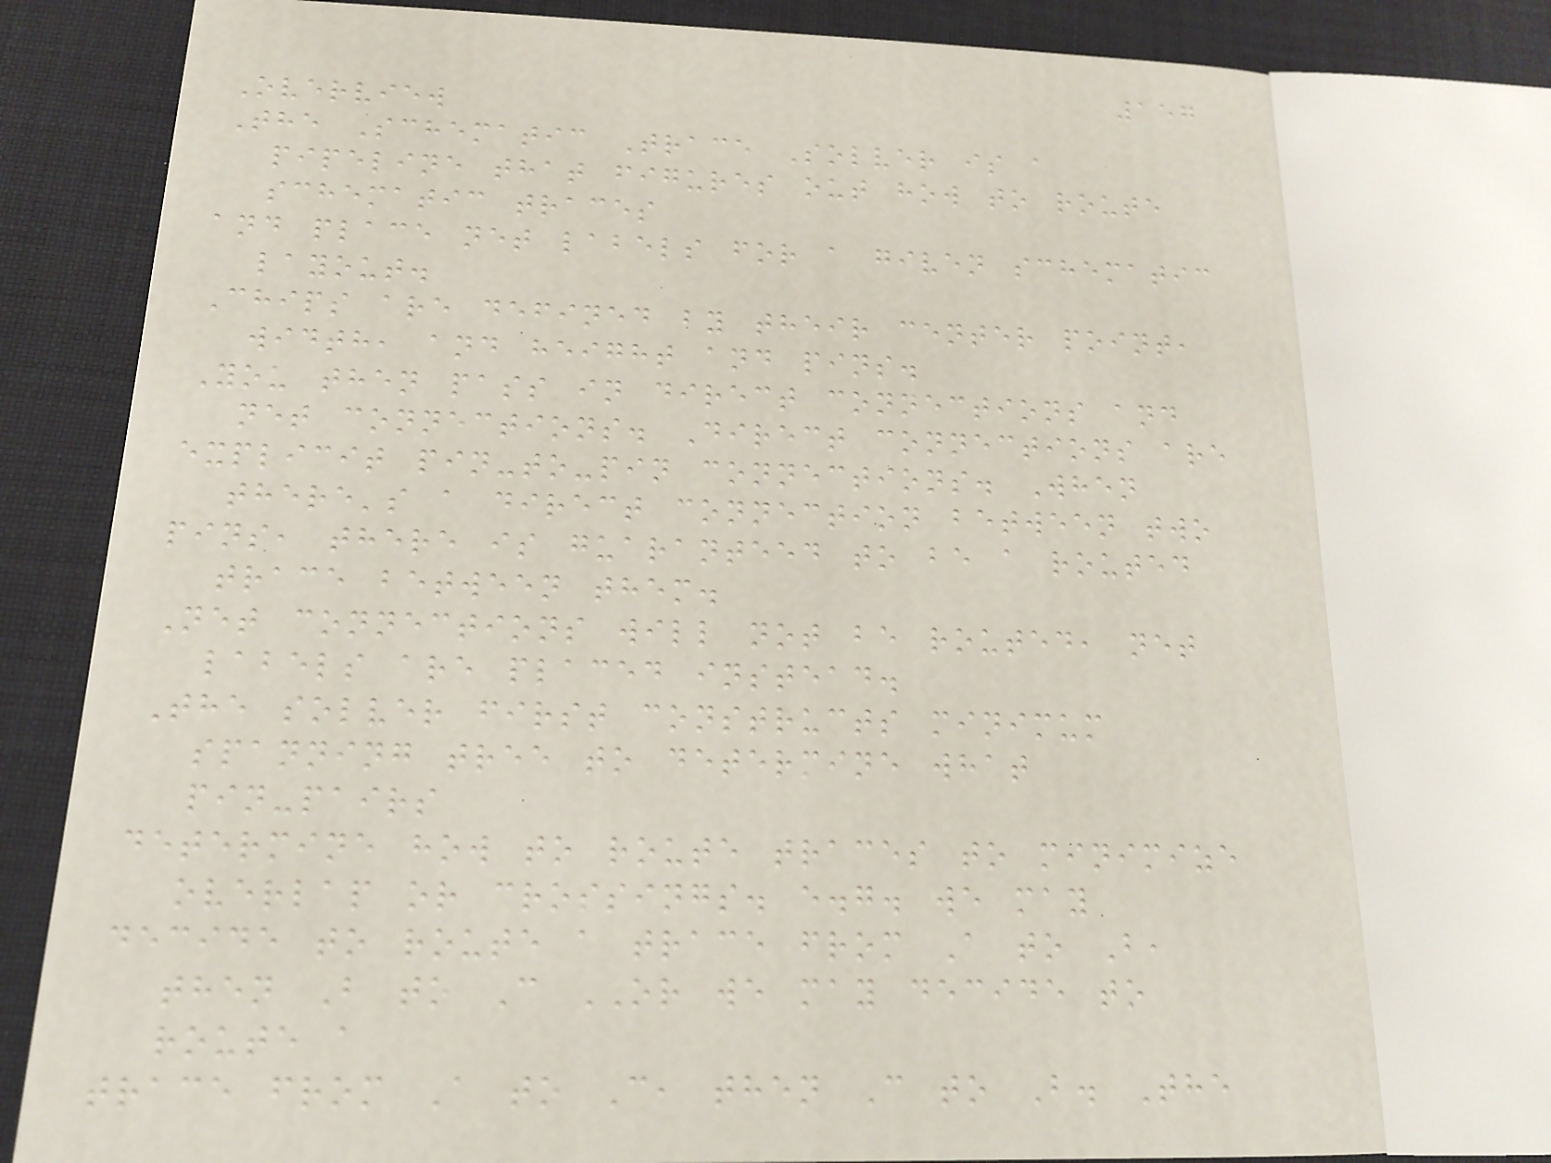157
Overview
The Schematic Trace Solver is a
pipeline that figures out how to route
schematic traces
and place net labels for a given schematic
layout.
Chips are defined by their center point,
width, and height and pins.
You then pass in direct connections and
net connections. Direct connections are
explicit pin-to-pin connections. When
there's a direct connection between two
pins, there is guaranteed to be a routed
trace between them.
Net connections will not be routed, net
labels are placed instead.
The solver first constructs minimum
spanning tree to determine what
pin-pairs
determine how to route traces to minimize
overlap or crossings. e.g. we may
decide to route a trace from A to B,
then B to C OR we may decide to
route a
trace from A to C, then C to B. The
